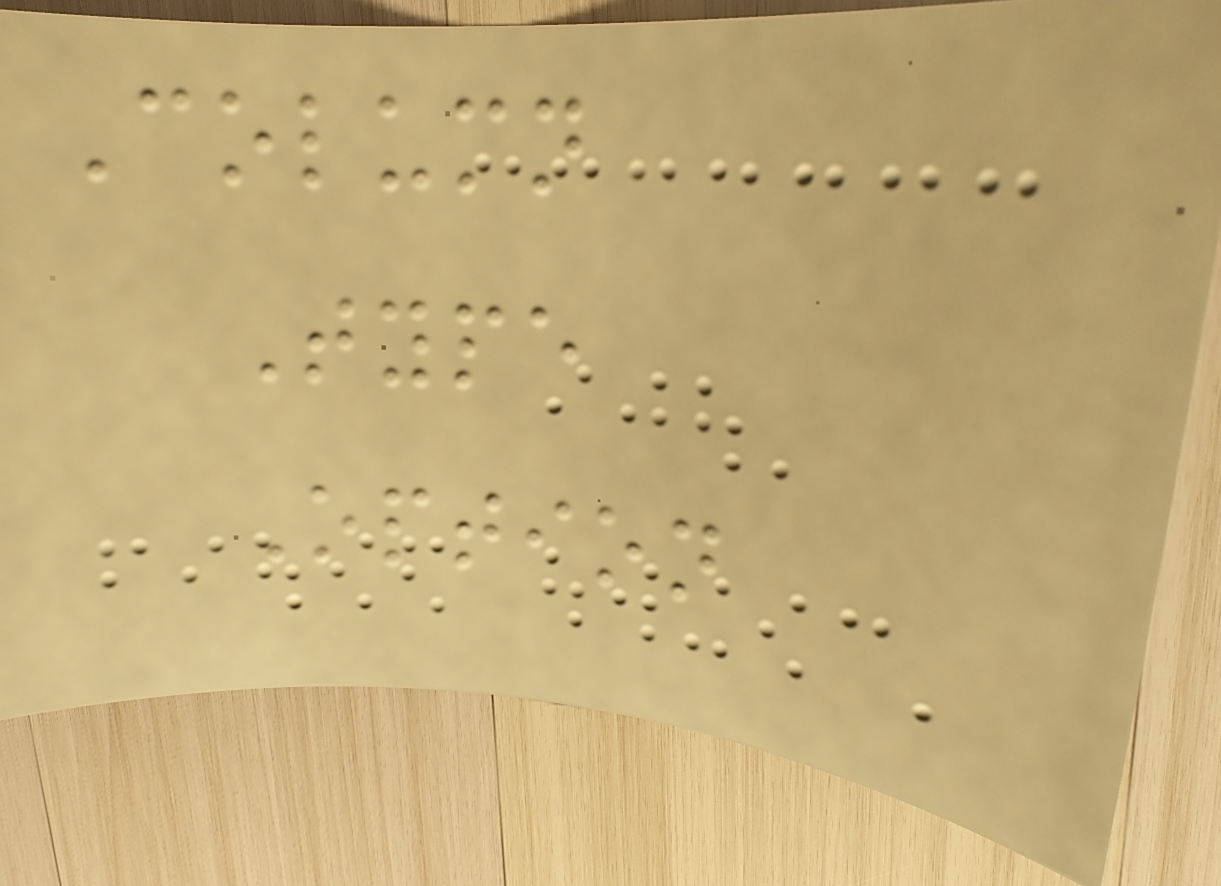Column
Type
Option
